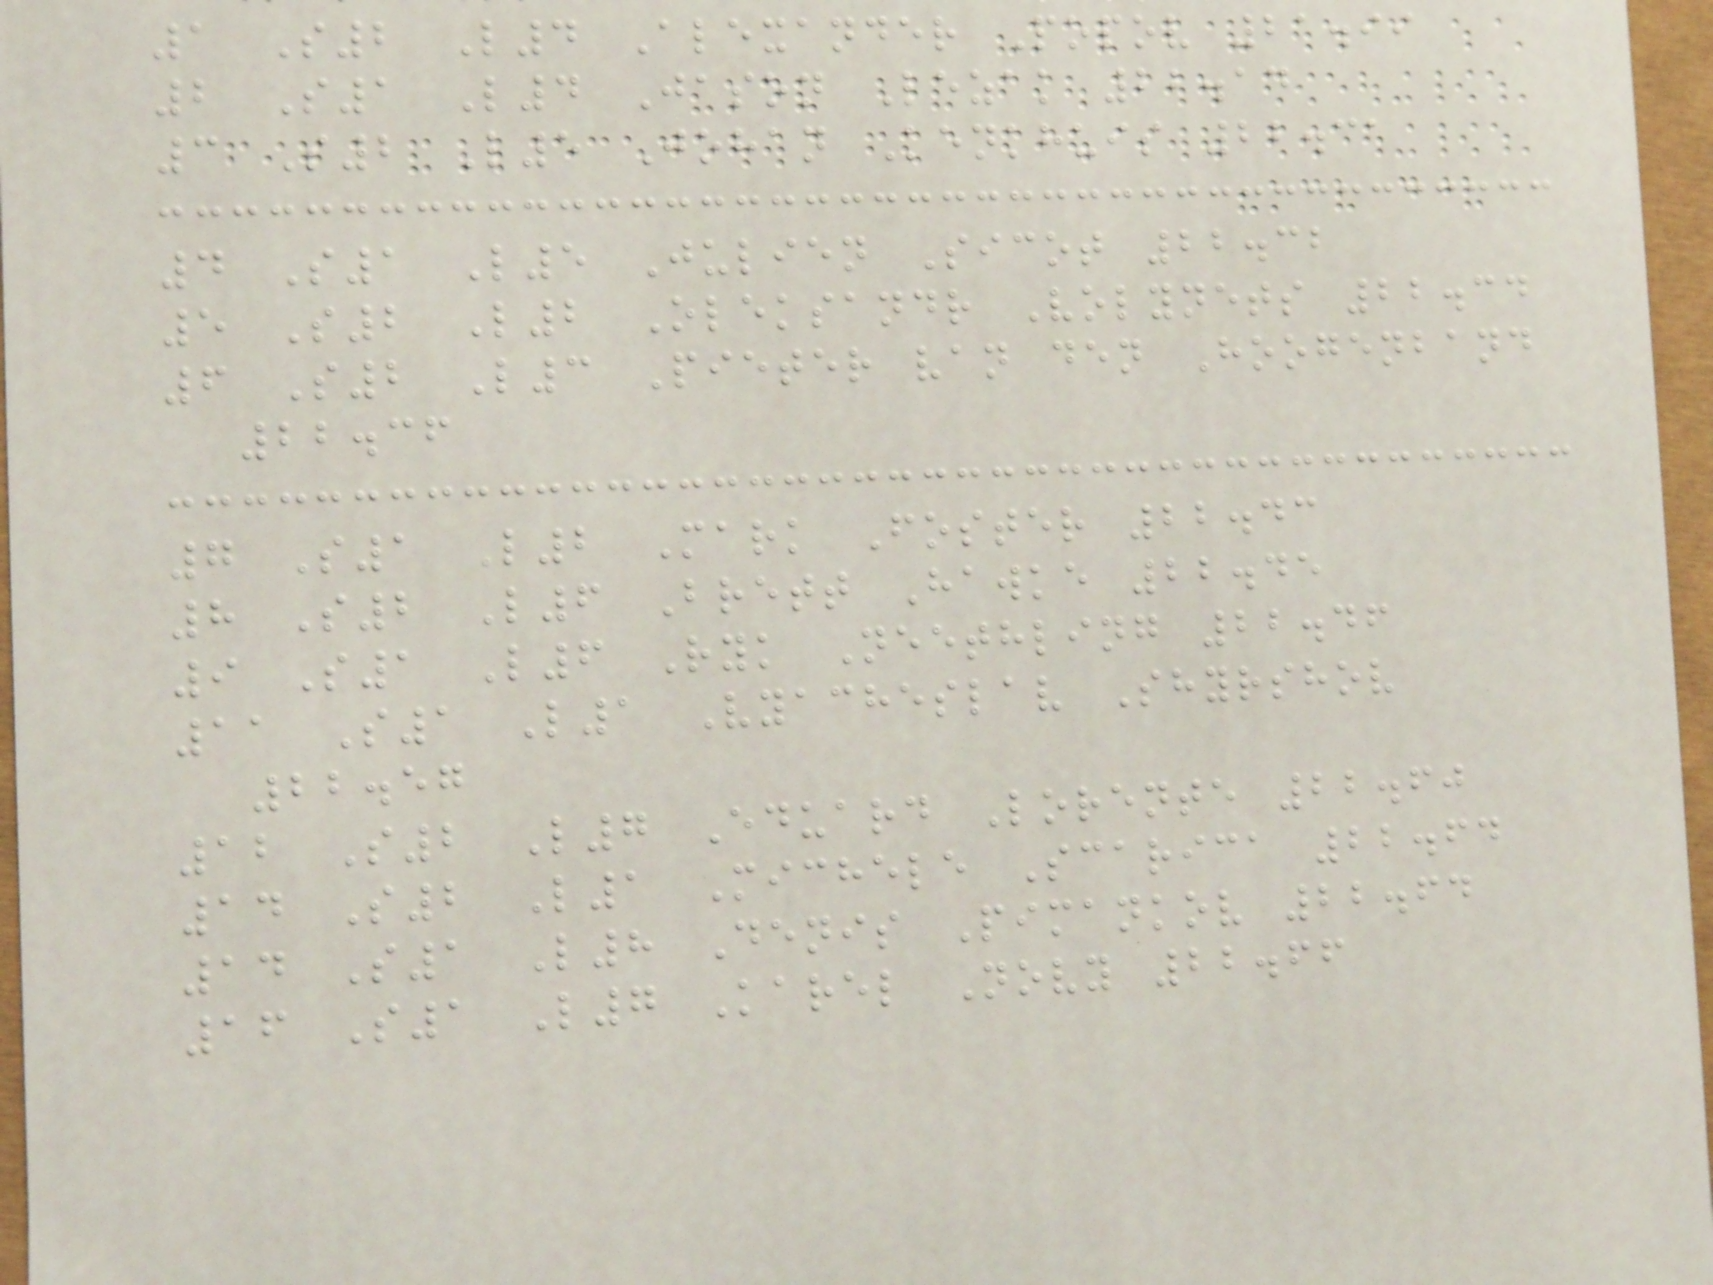1 S2 L4 Alexander Popov 21.99
2 S1 L4 Jason Lezak 22.14
3 S2 L5 Johan Kenkhuis 22.31
4 S1 L5 Julien Sicot 22.32
5 S2 L2 Oleksandr Volynets 22.34
6 S2 L3 Pieter van den Hoogenband
22.36
7 S1 L2 Mark Foster 22.43
8 S2 L6 Brett Hawke 22.45
9 S1 L6 Ryk Neethling 22.46
11 S1 L1 Vyacheslav Shyrshov
22.57
12 S2 L7 Eduard Lorente 22.60
14 S2 L1 Michele Scarica 22.64
14 S1 L8 Denis Pimankov 22.64
16 S1 L7 Karel Novy 22.66
